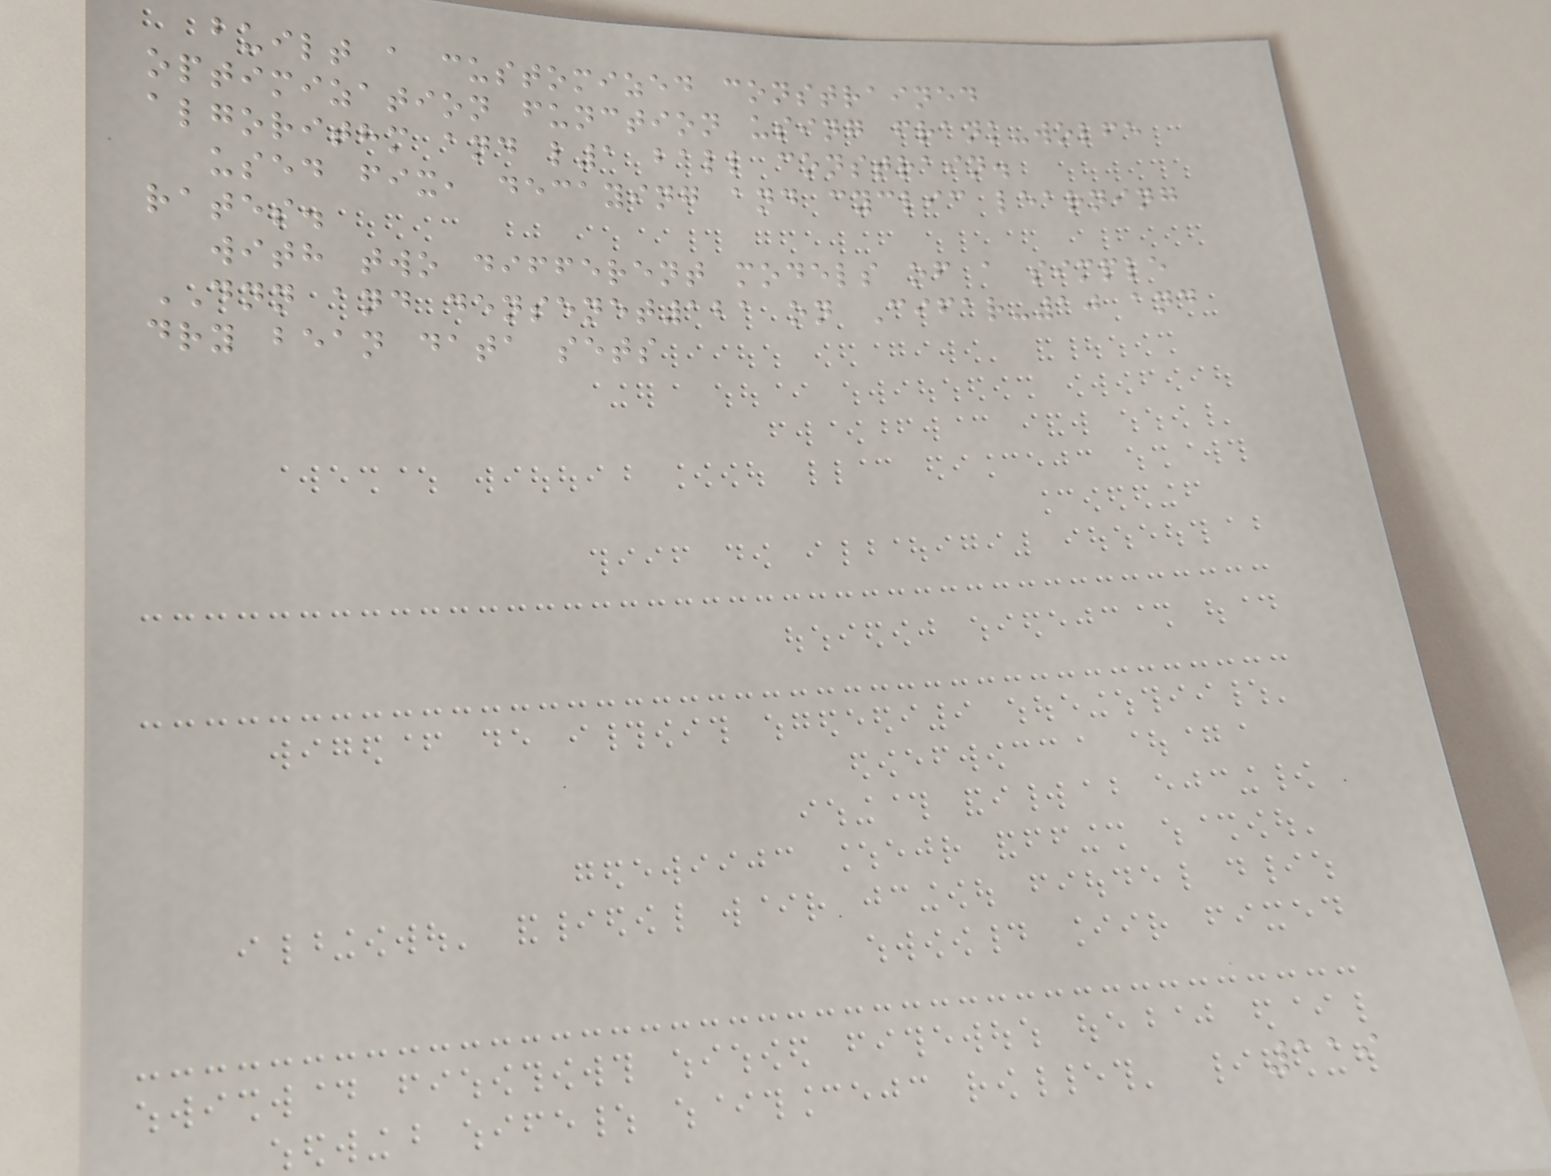built a customized constrained
optimization function using frank-wolfe
algorithm and l1 ball constrain.
used fix, decaying and cyclic learning
rates.
with two different models of a simple
DNN and densenet121 on Cifar-10 and
dry bean data sets
119
